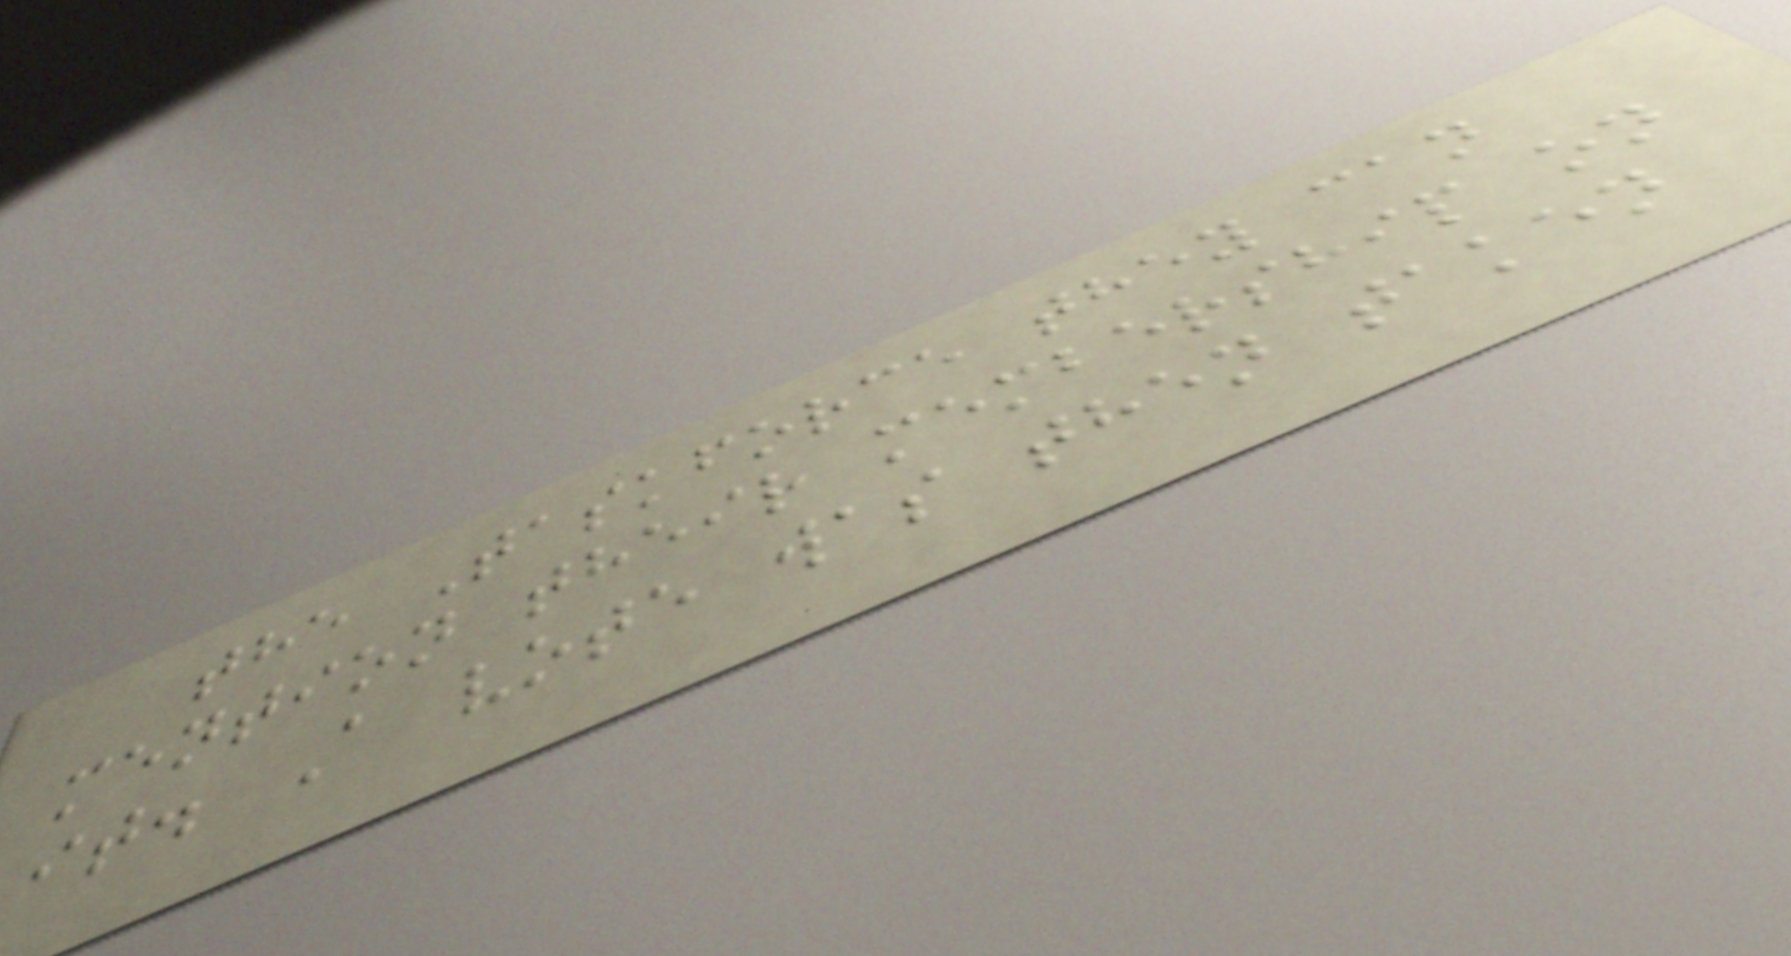the Taskforce they can
mention their membership on
it. A vote was then taken
